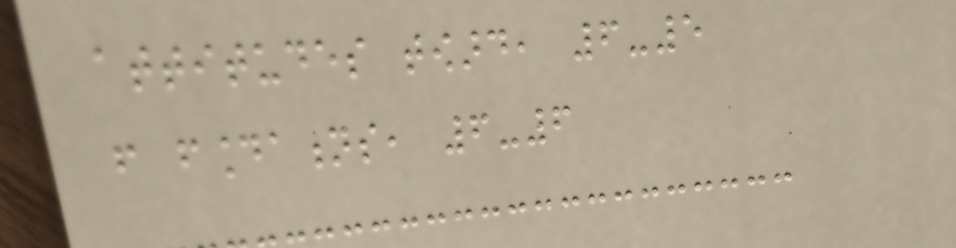attitudes toward, 6-5
from foundations, 6-6
